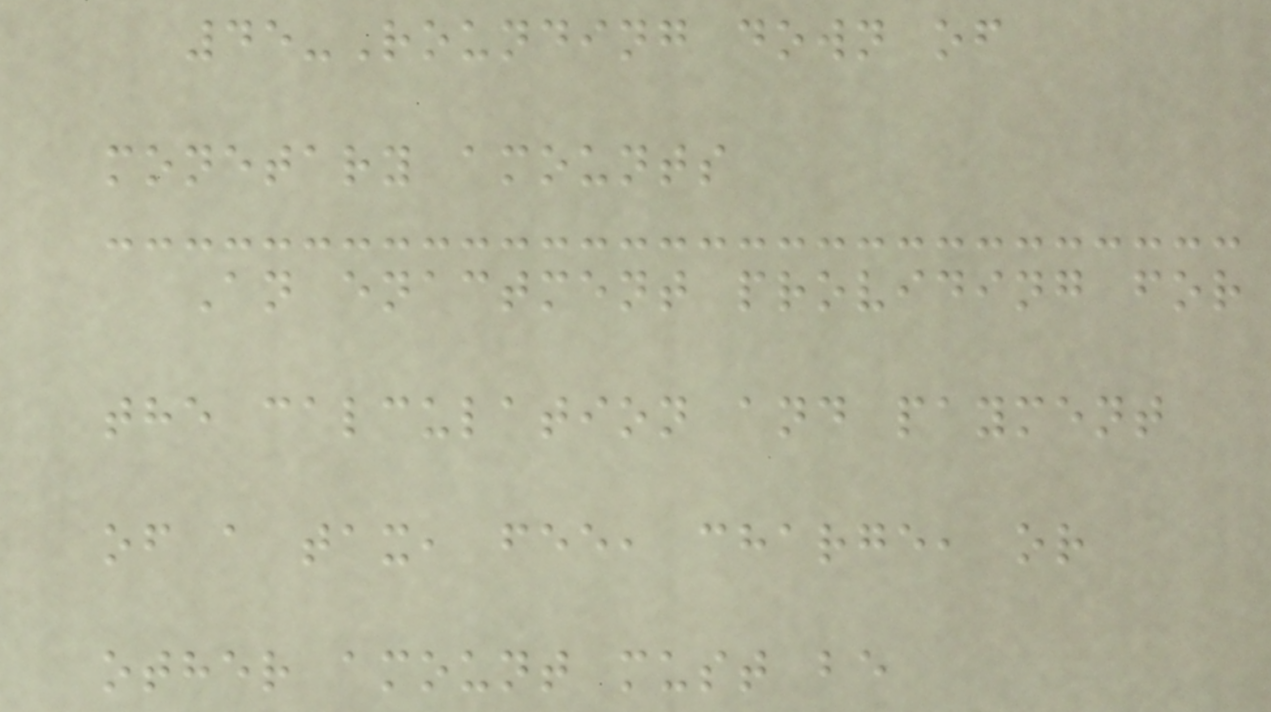45-Rounding down of
monetary amounts
An enactment providing for
the calculation and payment
of a tax, fee, charge, or
other amount must be
